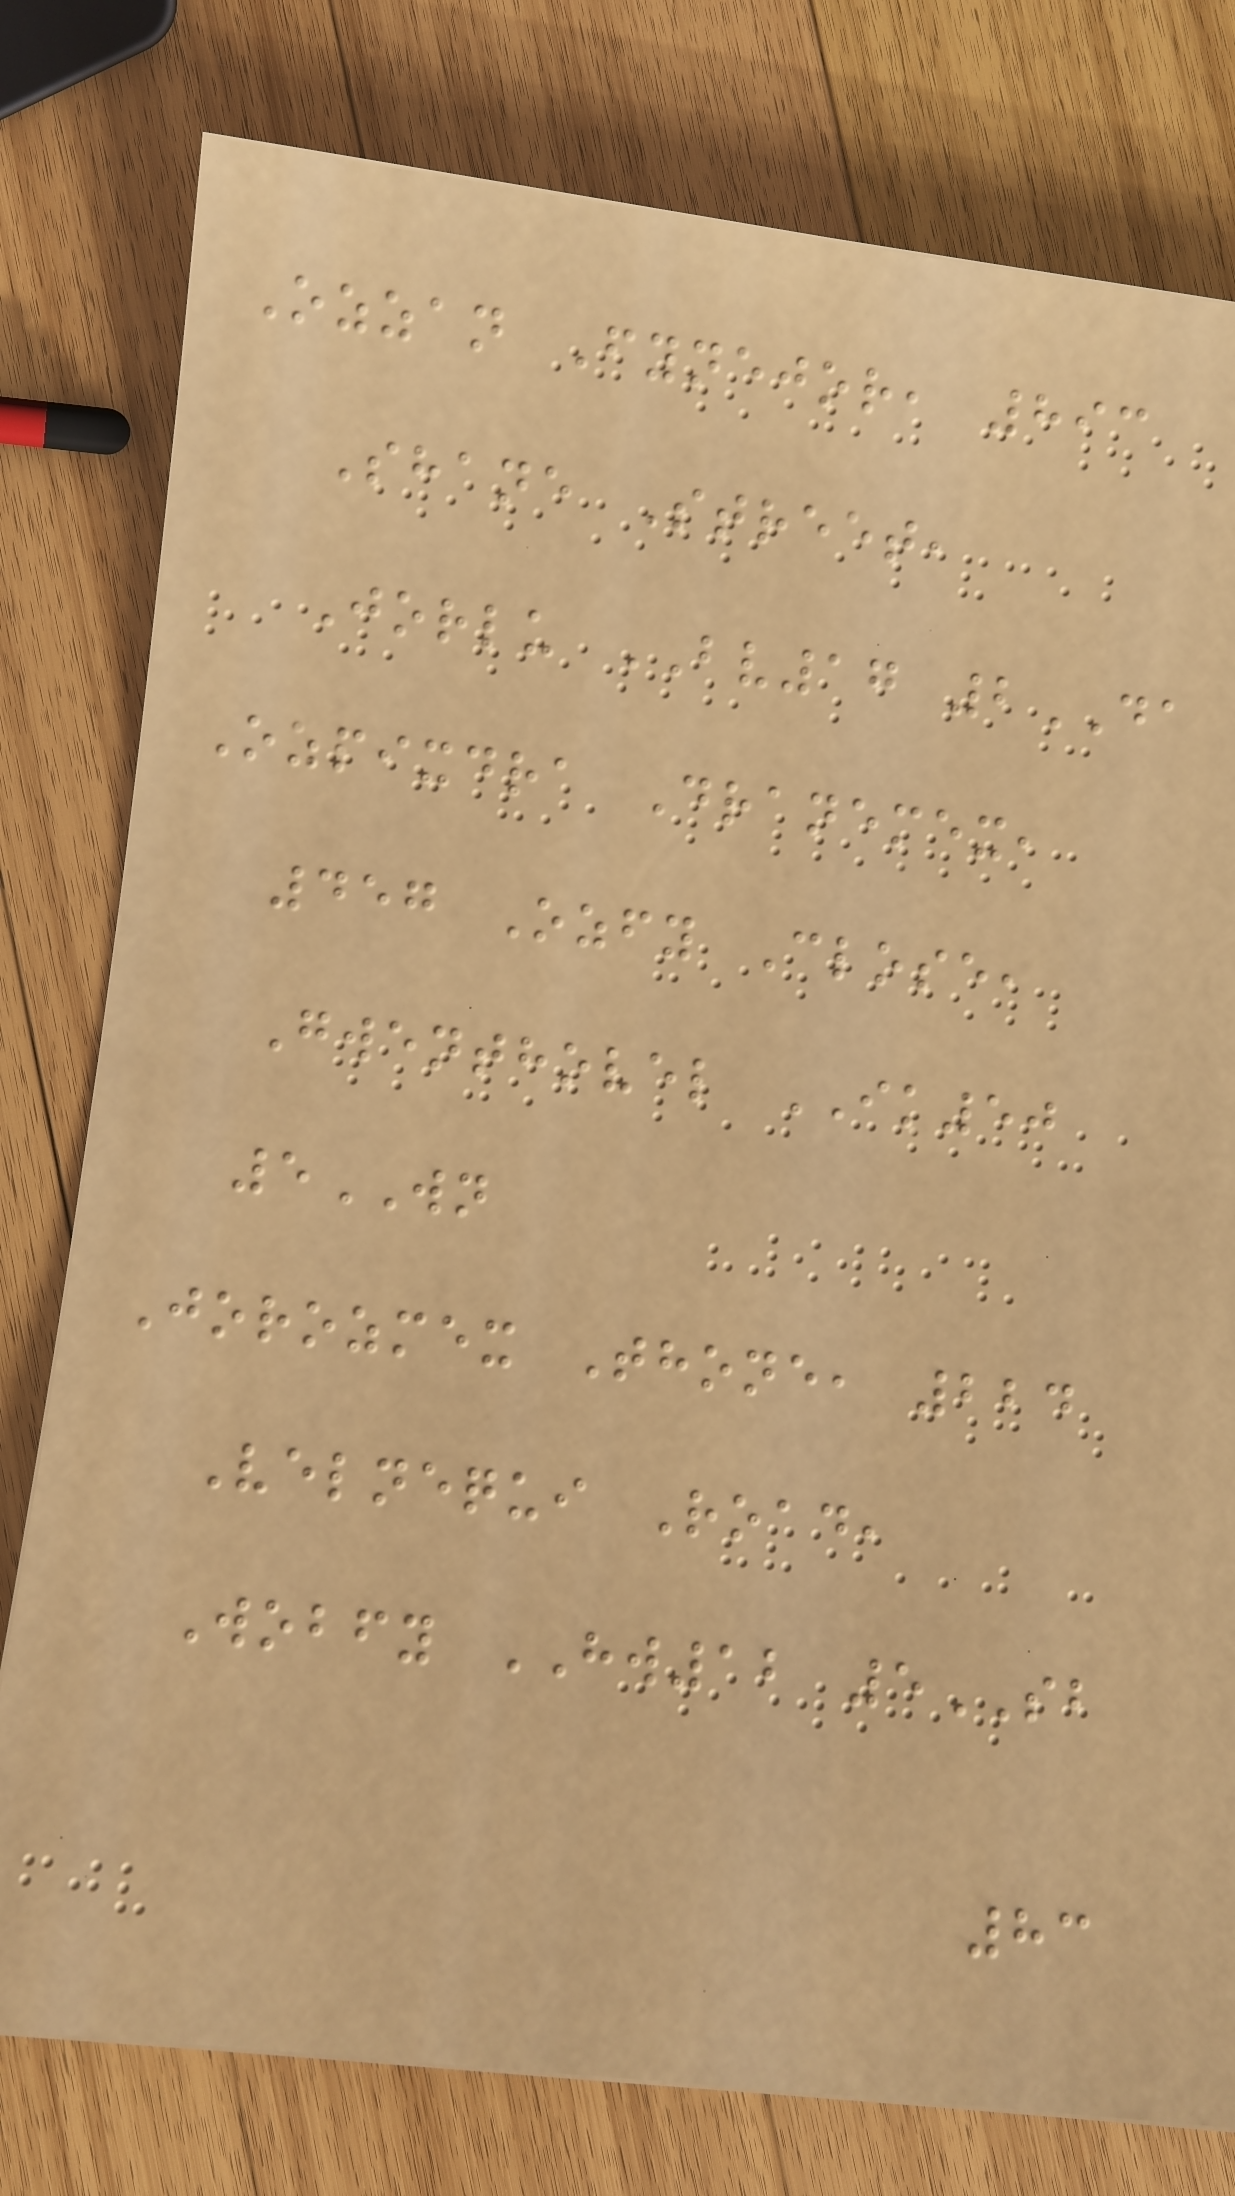Ozzan Fynejor, 893
Shane Street,
Jorlu BV17 2DA
Ozpixdra Dranemex,
457 Ozfy Close,
Gwenthovel IK50
5WN
Jorozmex Thone, 224
Velnequi Road,
Wobfy HW12 5SB
83
